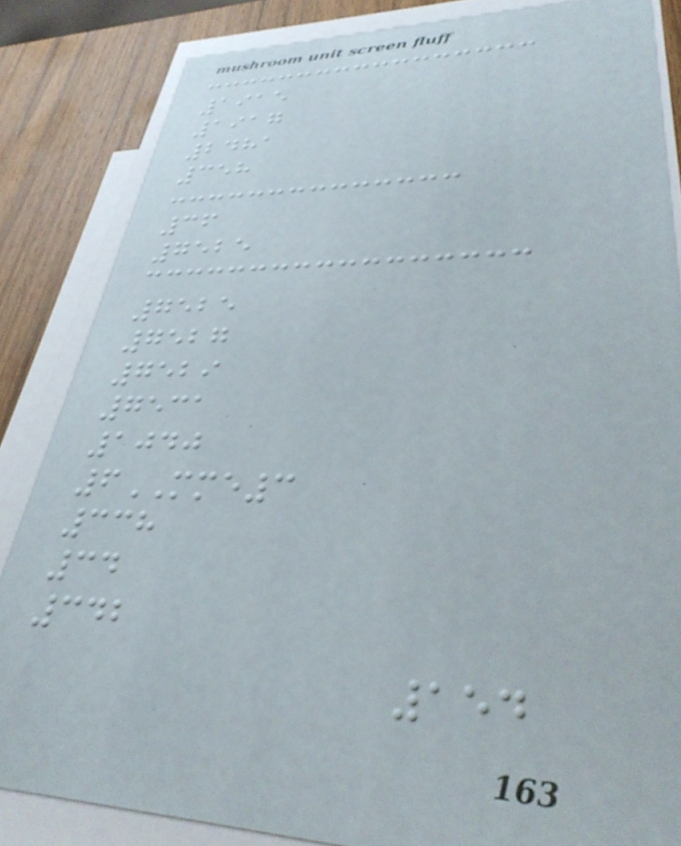1915
1917
2481
358
36
7525
7525
7527
7529
7531
1040
6MME3
338
34
342
154
